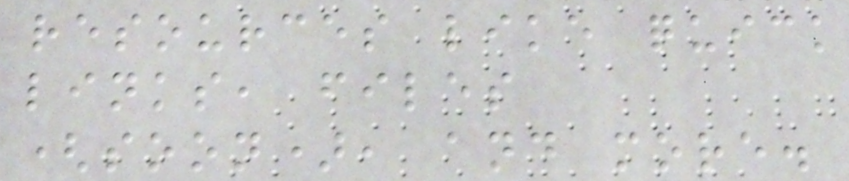resources like quick
links, files
(soon), and more.
